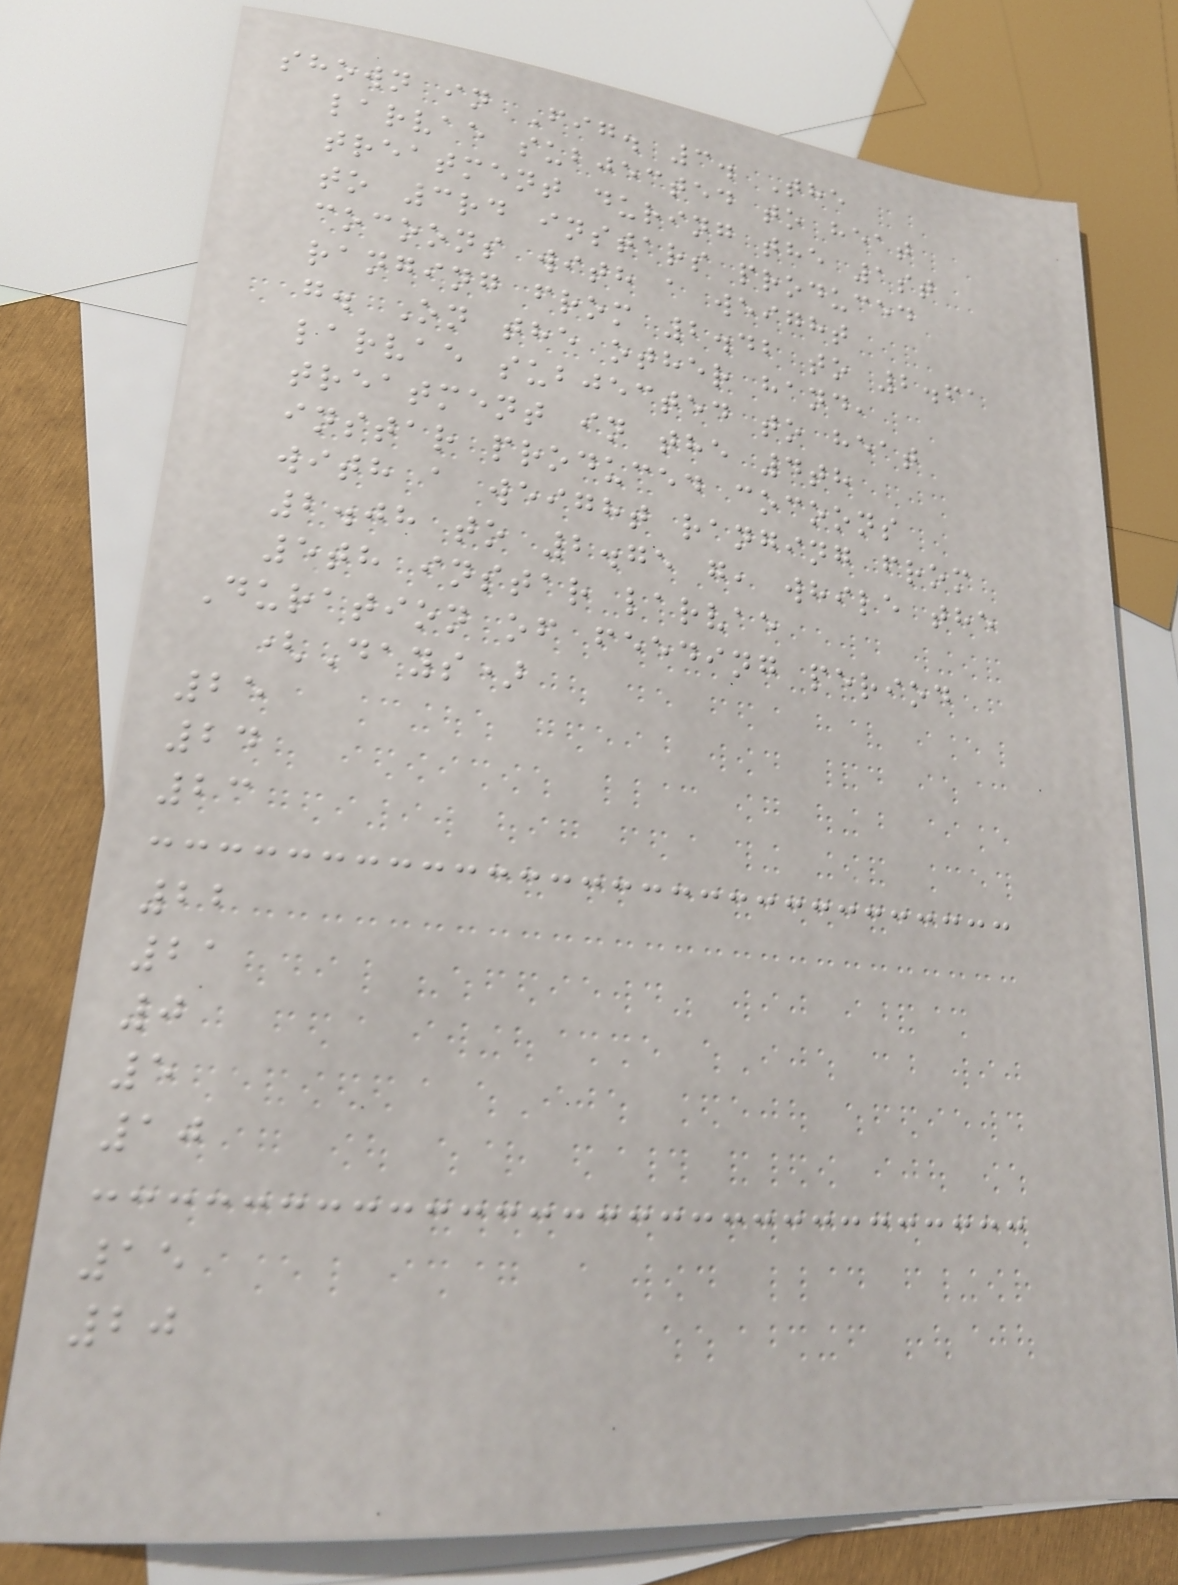shown in Fig. 3. The
larvae subjected to heat
treatment during the 1st
to 3rd instars produced
cocoons with a weight
ranging from 2.42 to 2.61
g. On the other hand,
larvae subjected to heat
treatment in the 4th
instar produced cocoons
with a weight ranging from
2.08 to 2.75 g, while the
5th instar larvae
Duration of feeding period
(Days)
25
24
23
22
21
0
5
10
15
20
